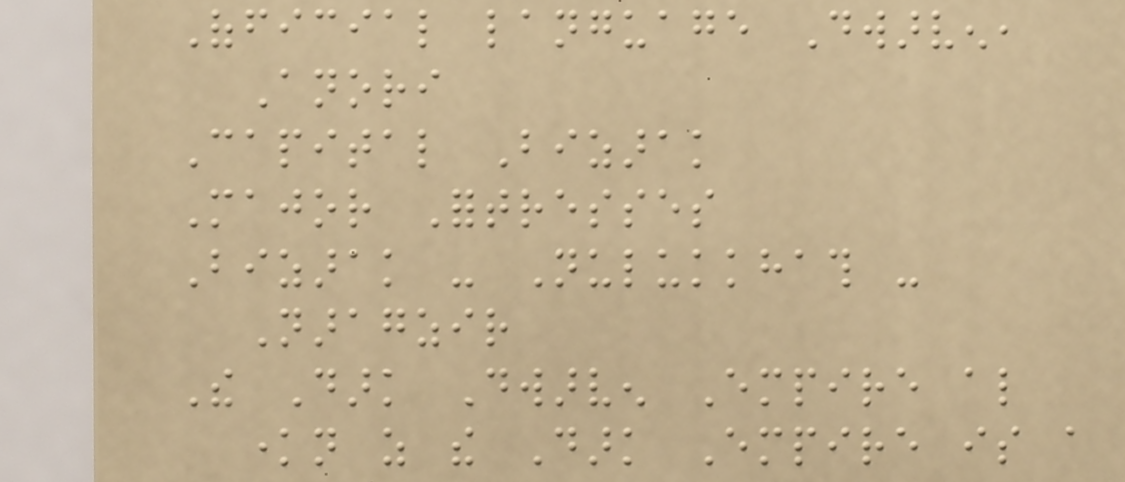Official language Dwarven,
Anori
Capital Bizarak
Major Fortresses
Bizarak - Nulukkhath -
Naragzir
The Dark Dwarven Empire also
known as the Dark Empire is a
